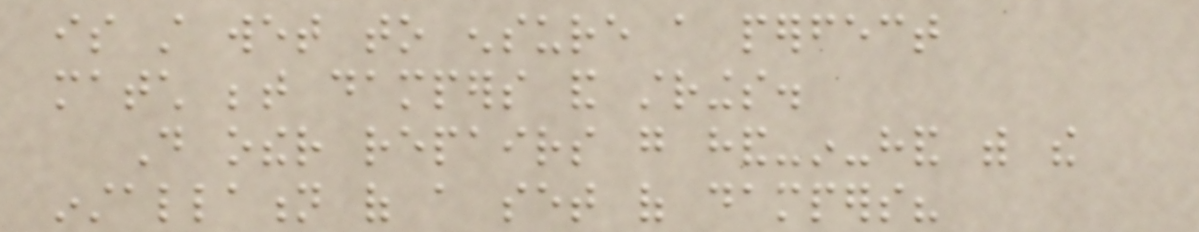is still wet to ensure a perfect
match between dampers and strings.
Do other repairs go hand-in-hand with the
installation of a set of dampers?
